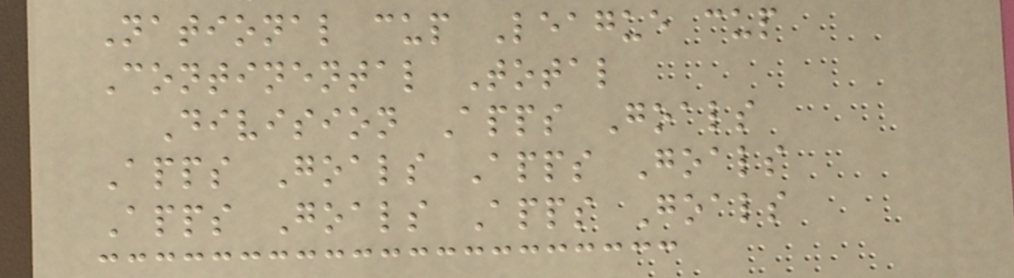National cup League cup
Continental Total
Division Apps Goals
Apps Goals Apps Goals
Apps Goals Apps Goals
